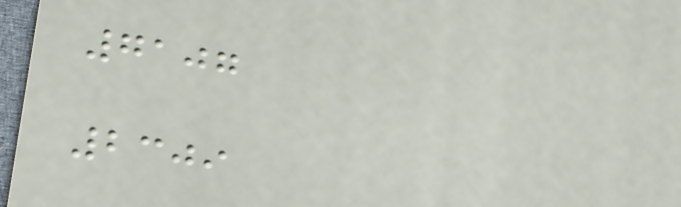7107
2309
